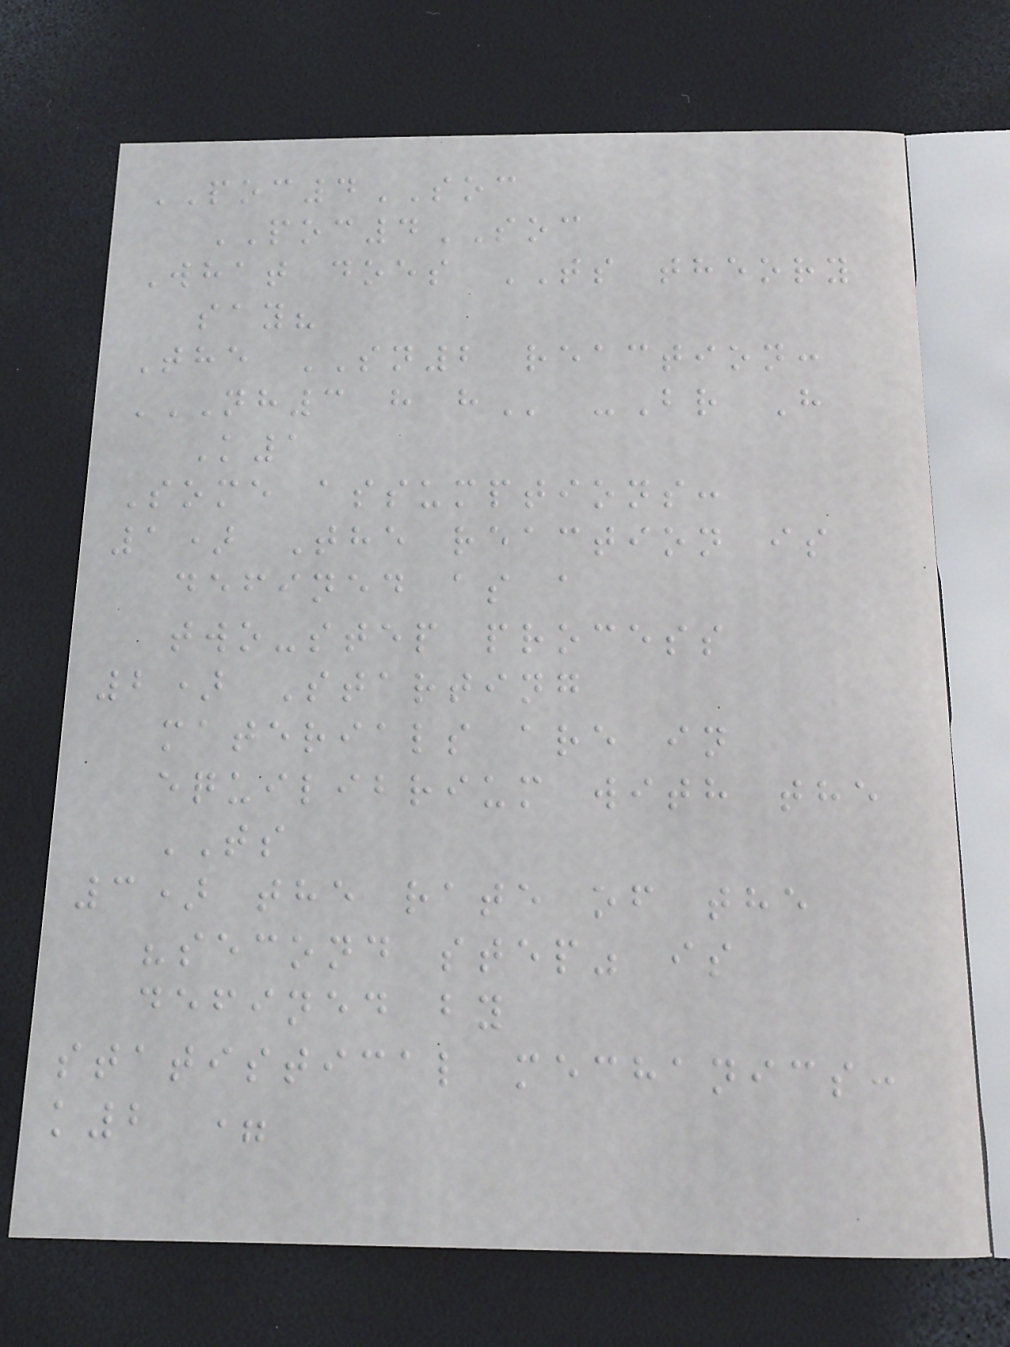POC4SOC
POC4SOC
What does TS theory
say?
The SN2 reaction:
NH3 H H -Br H
K1
Some assumptions:
1) The reaction is
defined as a
two-step process
2) Starting
materials are in
equilibrium with the
TS
3) the rate of the
"second step" is
defined by
statistical mechanics:
k2 =
